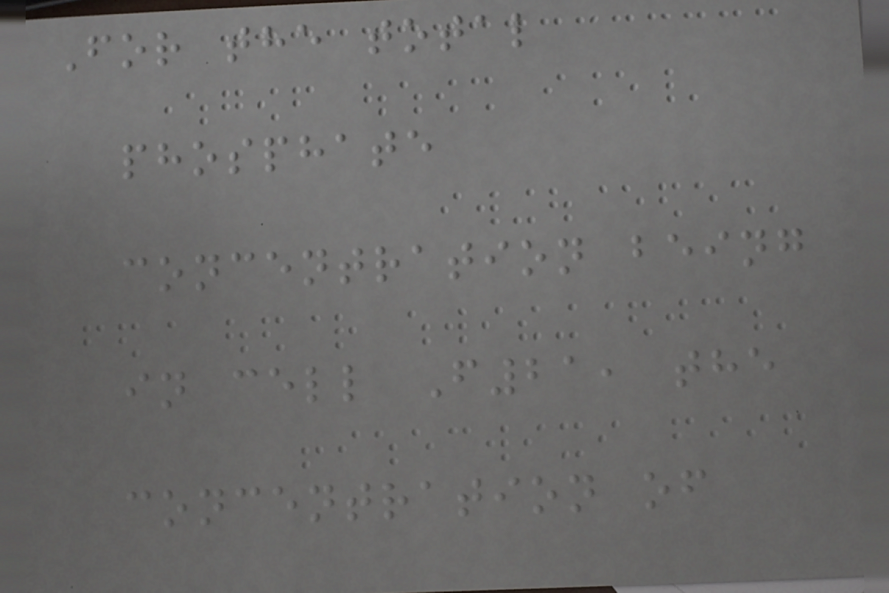For the total
phosphate
concentration being
in cell F21, the
concentration of
